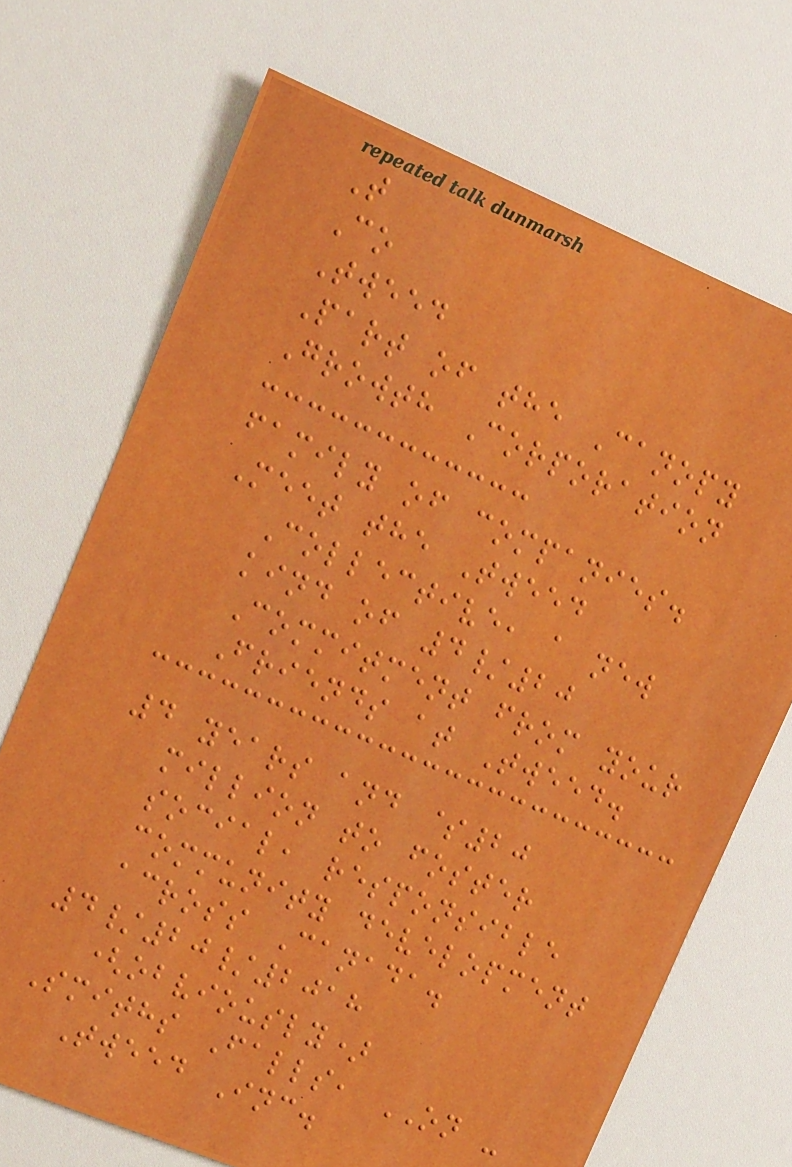T
Co
Tweed
Part of the Canopy
Growth Corporation
family of companies.
Meet the Tweed
Collective, a new
kind of 4/20
Commitment from your
Friends at Tweed.
4 years and $20
million to foster
social, responsible
community development
across Canada.
4/20/2018
(obviously)
Smiths Falls, ON -
Tweed Inc.
